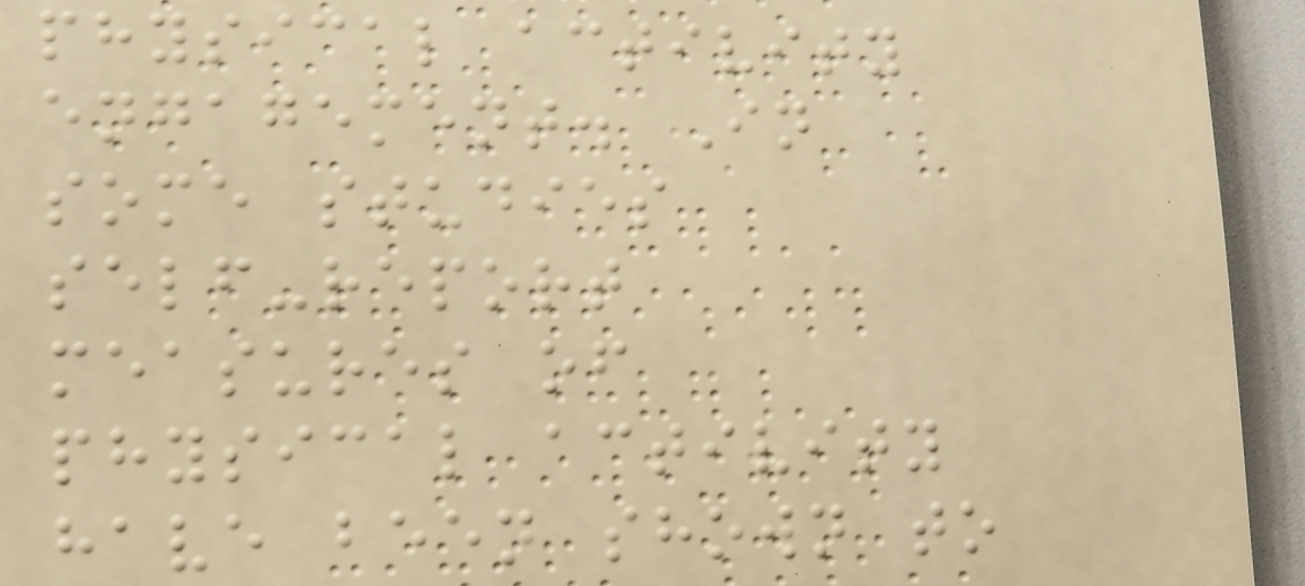physical activity
engagement. In
some studies
self-report
measures of
physical activity
have been shown to
